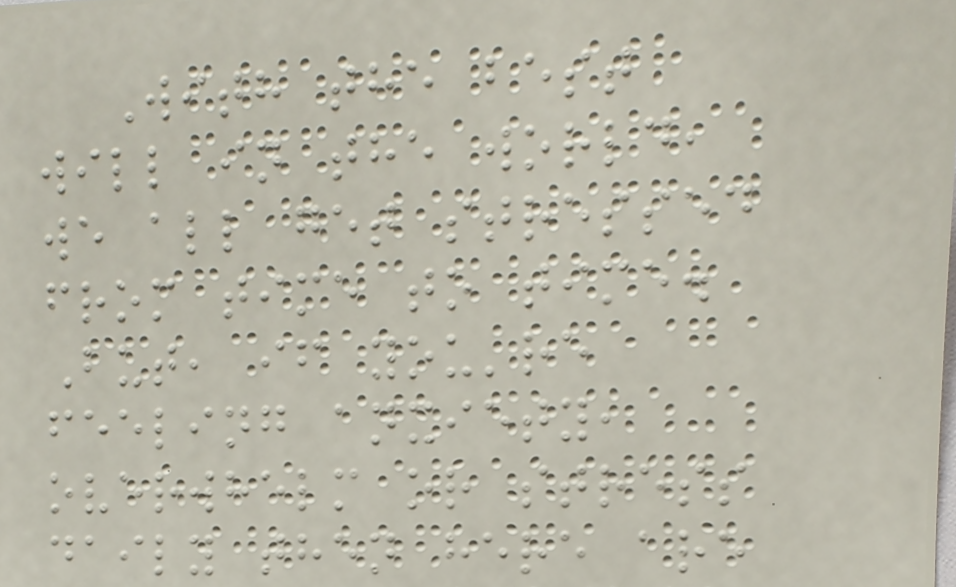With the best
will in the world,
we all get stressed
from time to time.
But, if you're
feeling anxiety,
overwhelm or stress
daily then here are
